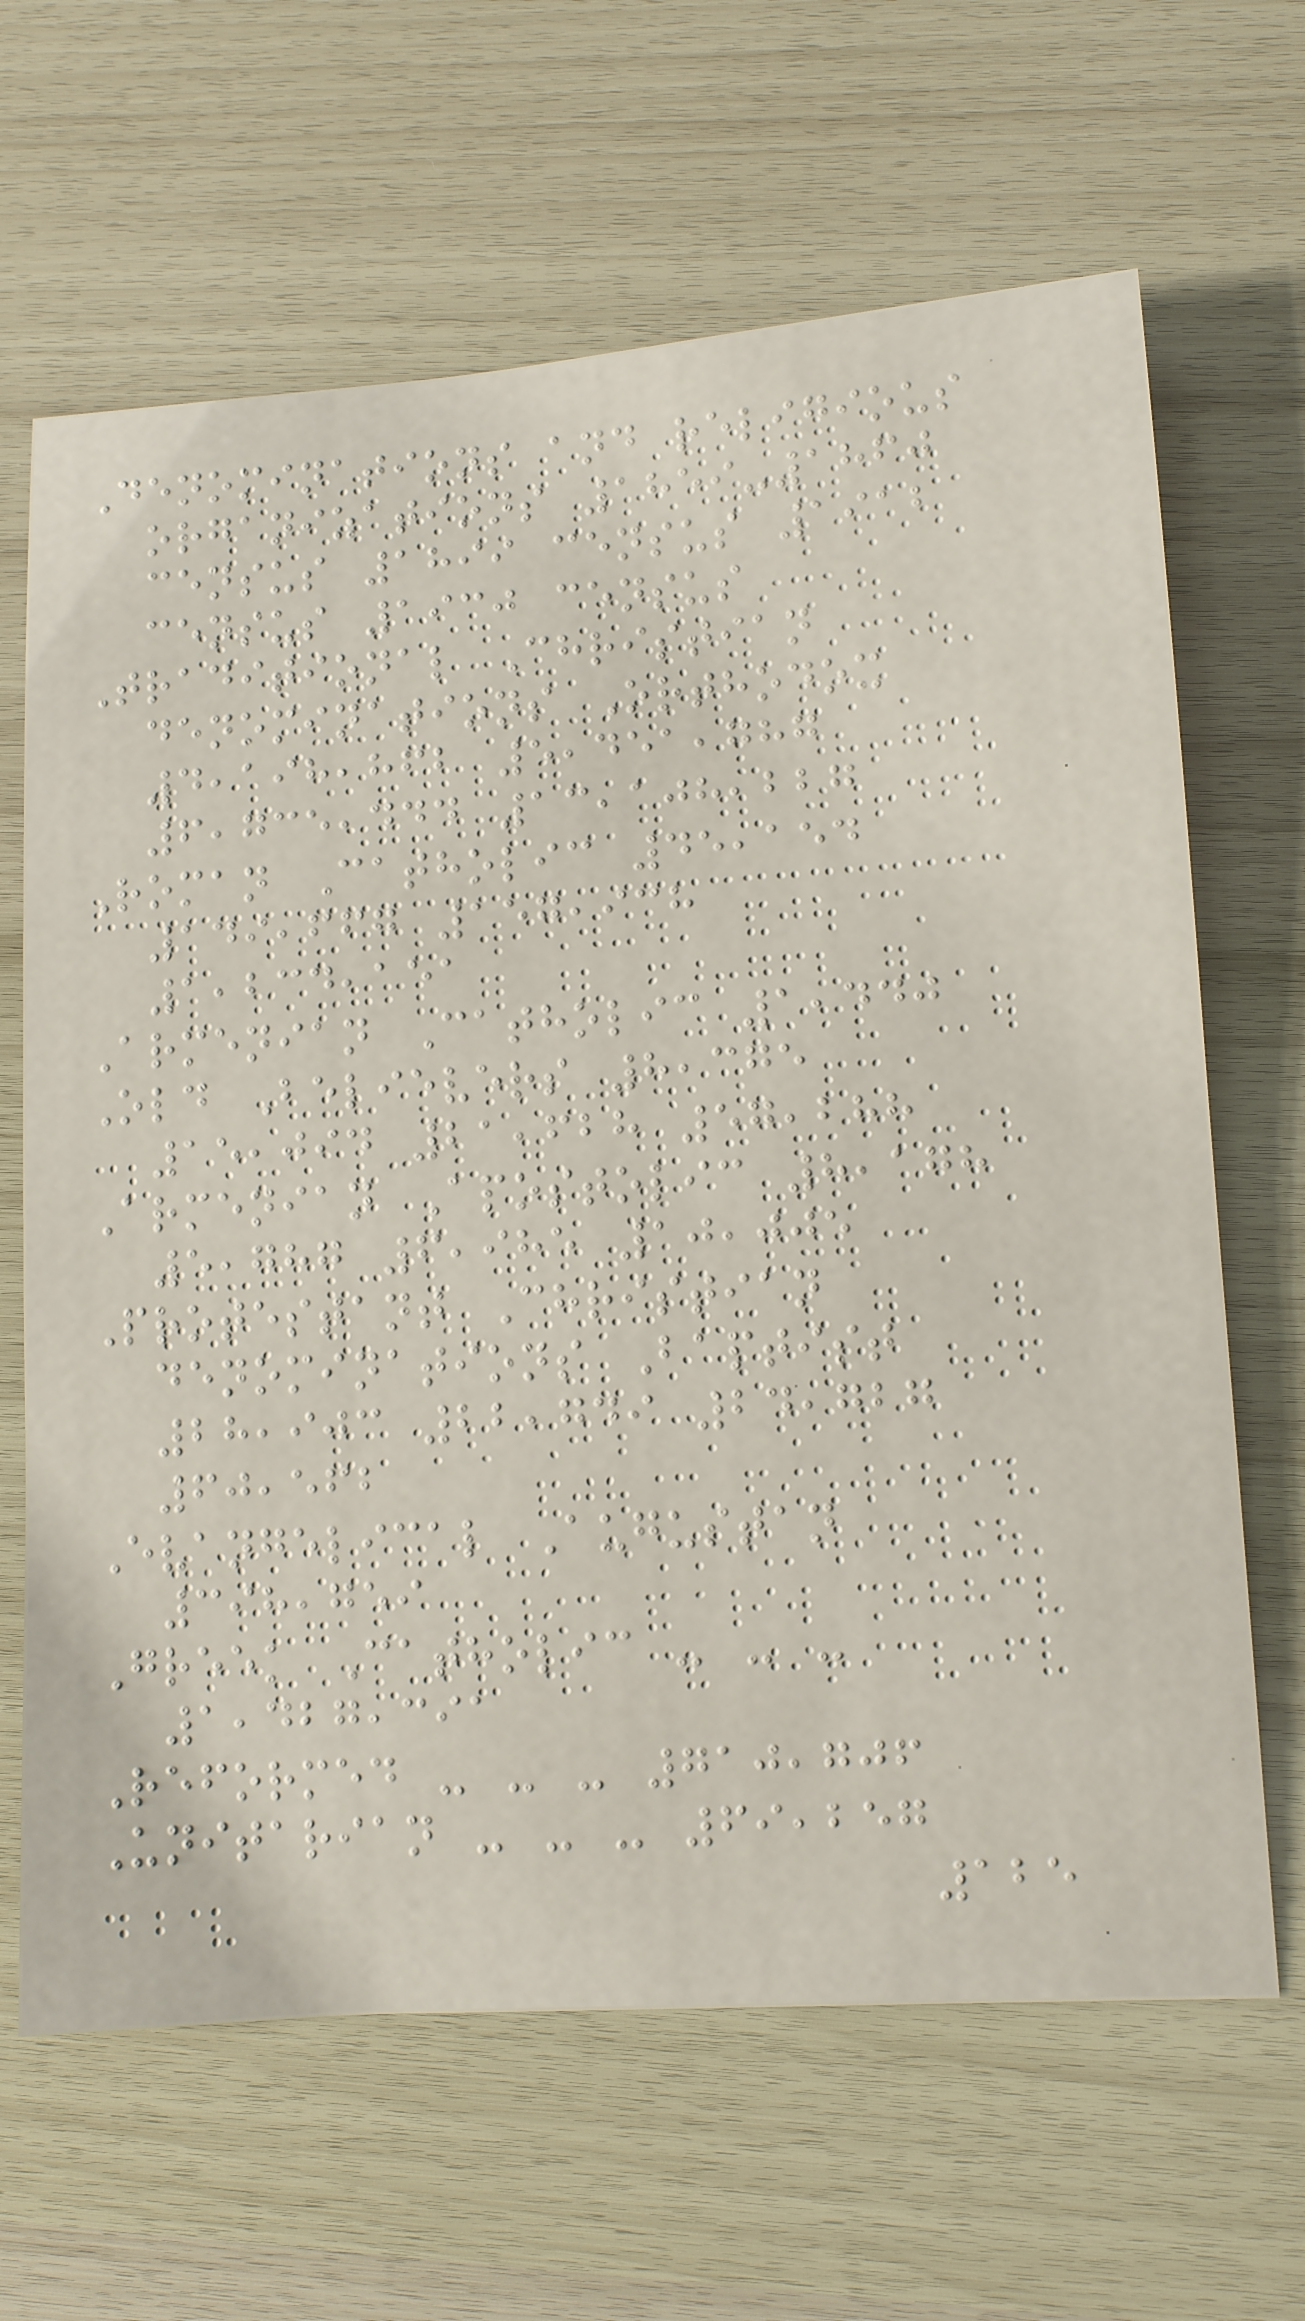Denominations and religious
organizations 1859-1860
census 1899 census 1912
census 1930 census
Traditional Christian
denominations Orthodox
4,198,862 5,451,787
6,735,444 13,108,227
Roman Catholic 45,154
149,667 157,938
1,234,151
Armenian Catholic 1,440
Old Believers 8,375
15,094 21,628 57,288
Armenian Apostolic 8,178
5,787 6,985 10,005
Protestant Christian
denominations Baptist
28,903 22,749 24,727
60,562
Evangelical Augustan
398,759
Greek Catholic - - -
1,427,391
Reformed - - - 710,706
Unitarian - - - 69,257
125
